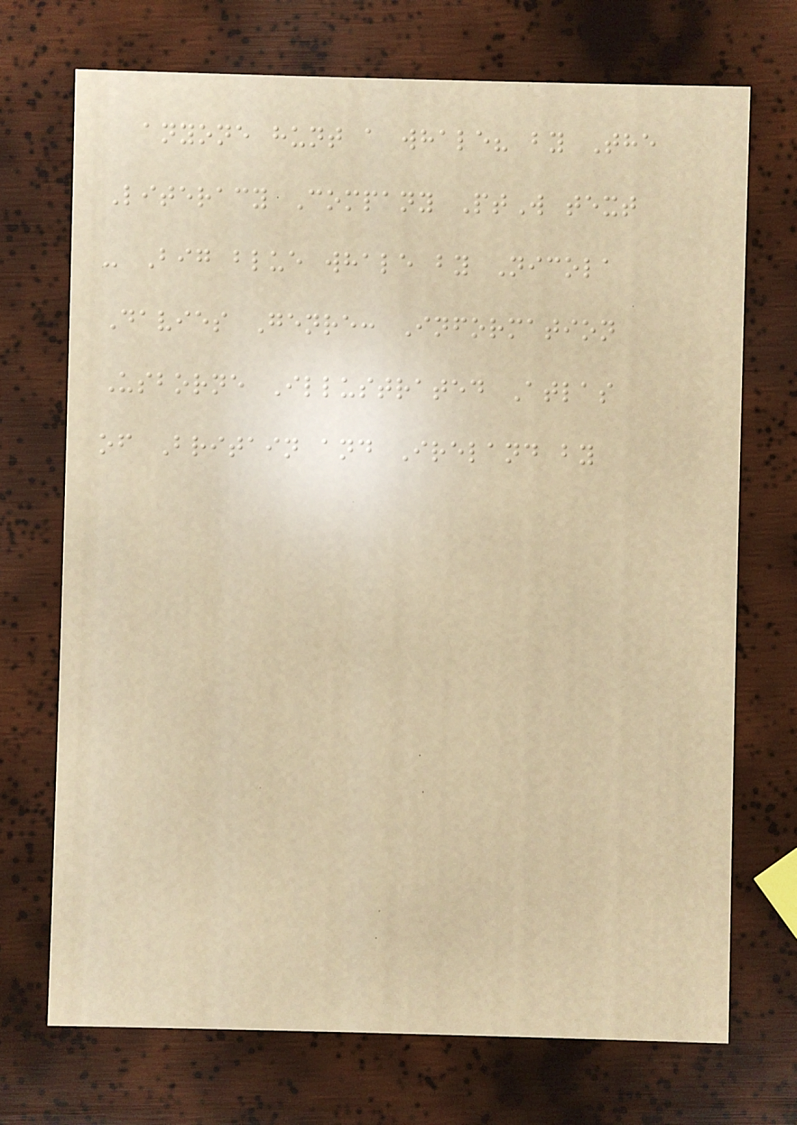anyone hunt a whale? by The
Literacy Company PtW text
- Big blue whale by Nicola
Davies Genre: Information
Usborne Illustrated Atlas
of Britain and Ireland by
